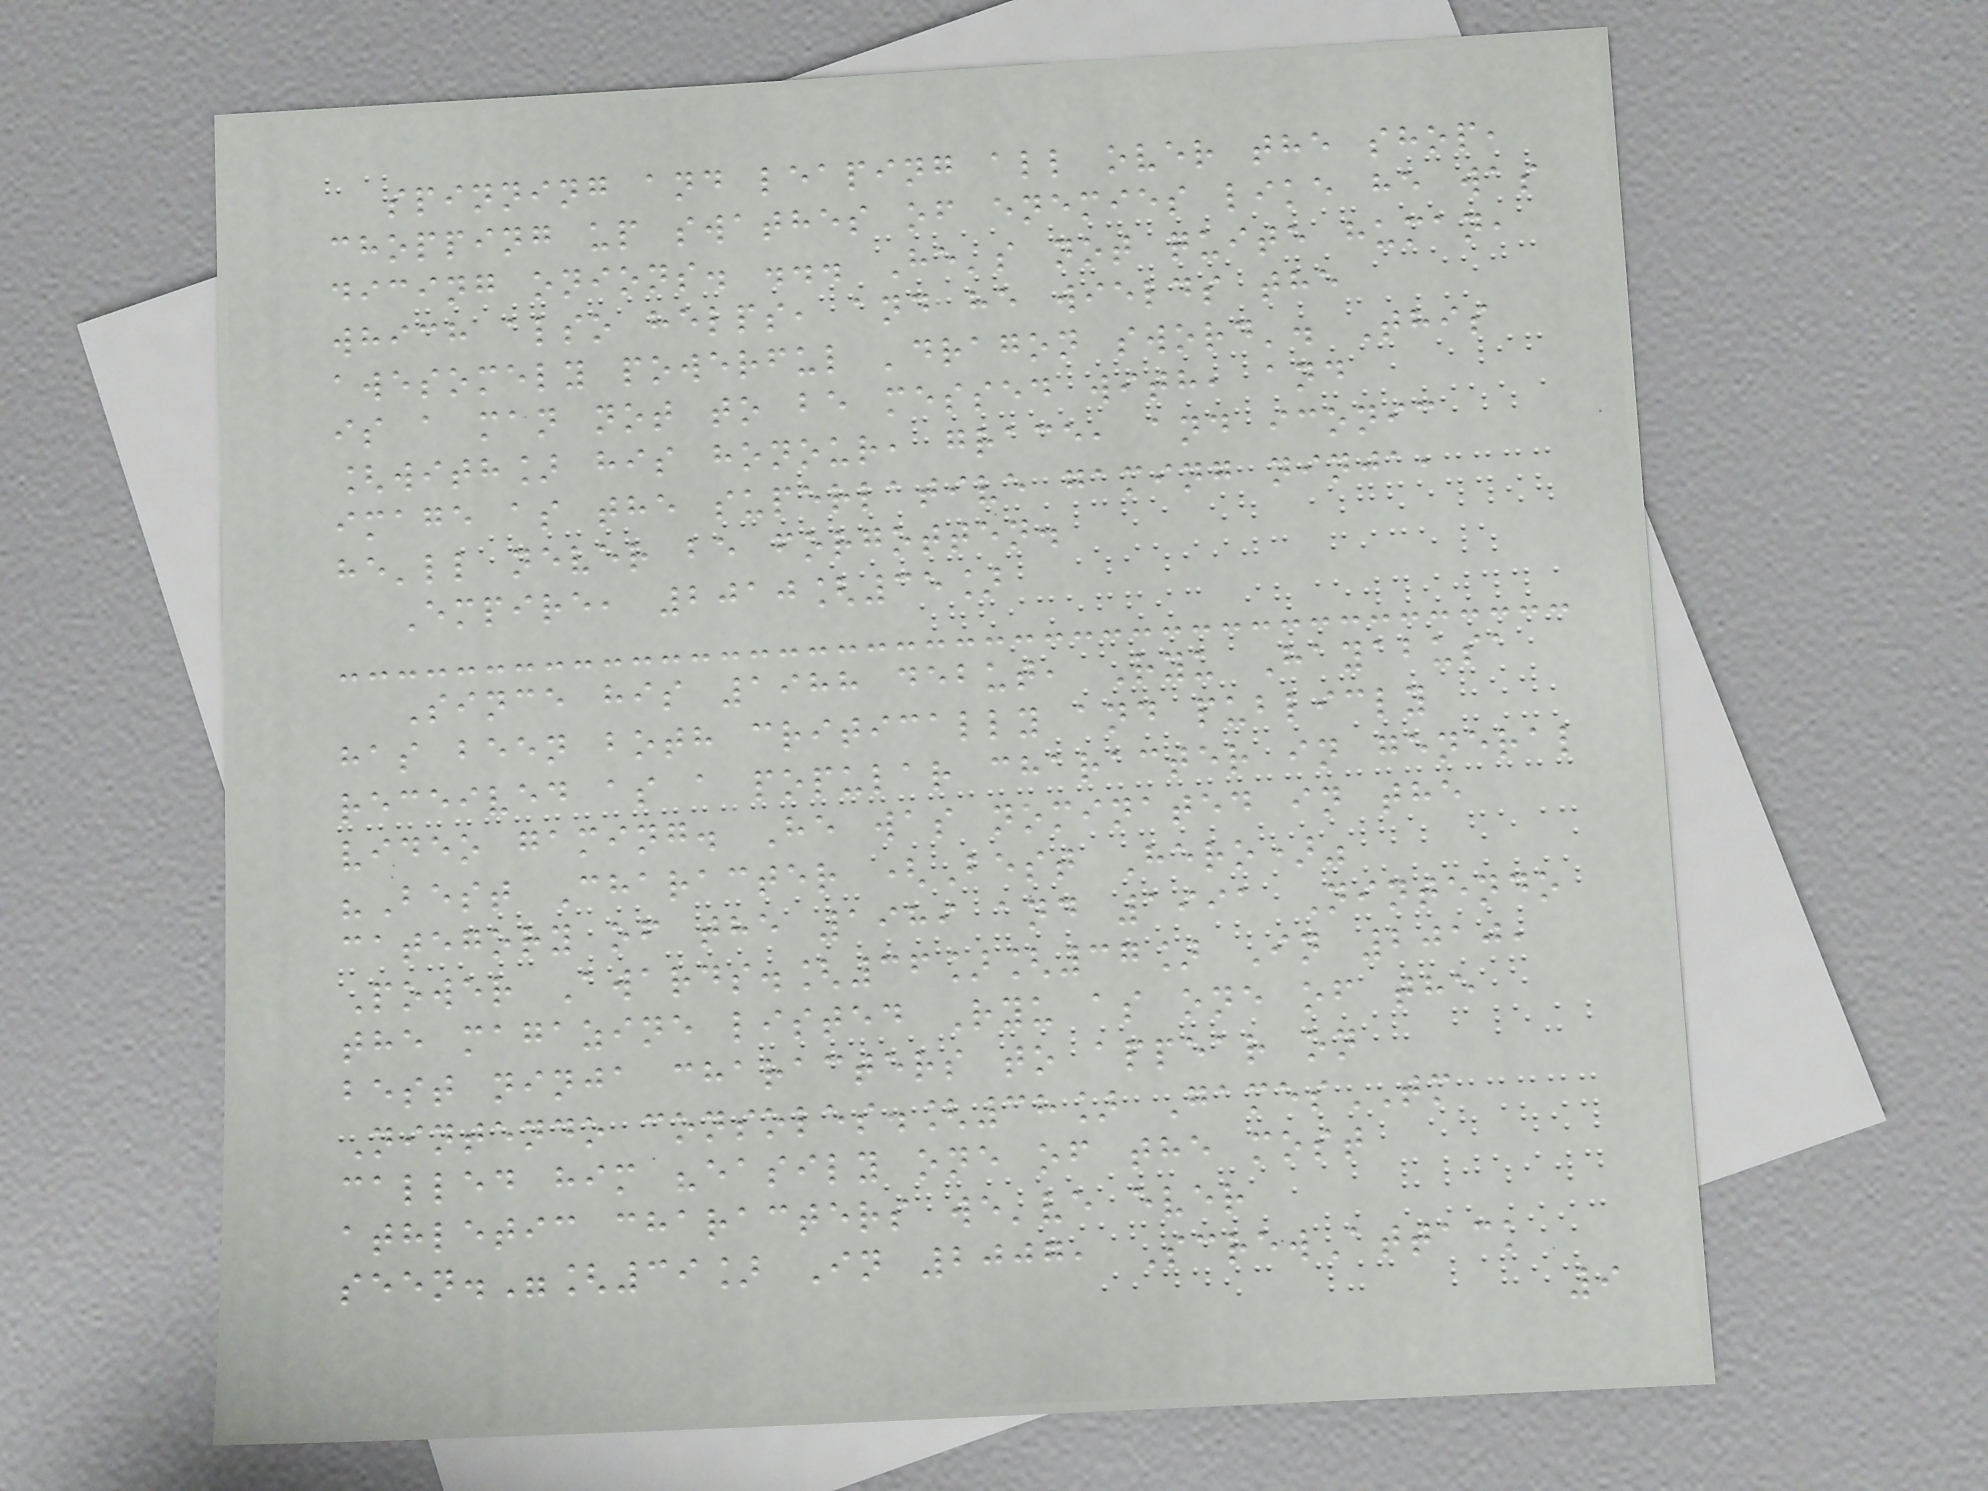spinning and leaping all over the shop,
chopping up swathes of enemies like he was
dicing onions. ... He's not quite human,
which also helps, and he wields the
awesomely powerful 'dragon sword'. This
is a man not to be messed with, and
[with] his honour, grace, and iconic
image as the superlative gaming ninja,
he'll never be forgotten.
Empire, 2010[35]
Since his 1988 debut, Ryu Hayabusa
has been both critically and publicly
received as a popular character in general
video gaming. He was nominated in the
"Best Character (Best Hero)"
category of the 1989 and 1991 Nintendo
Power Awards.[36][37] In 2010,
the magazine listed Ryu as one of the
best ninja characters to appear on
Nintendo consoles.[38] GamesTM
called him "easily one of the most
athletic characters we've ever
seen."[39] In 2007, ScrewAttack
9
